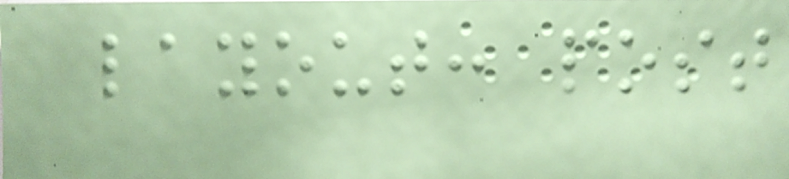layout: post
